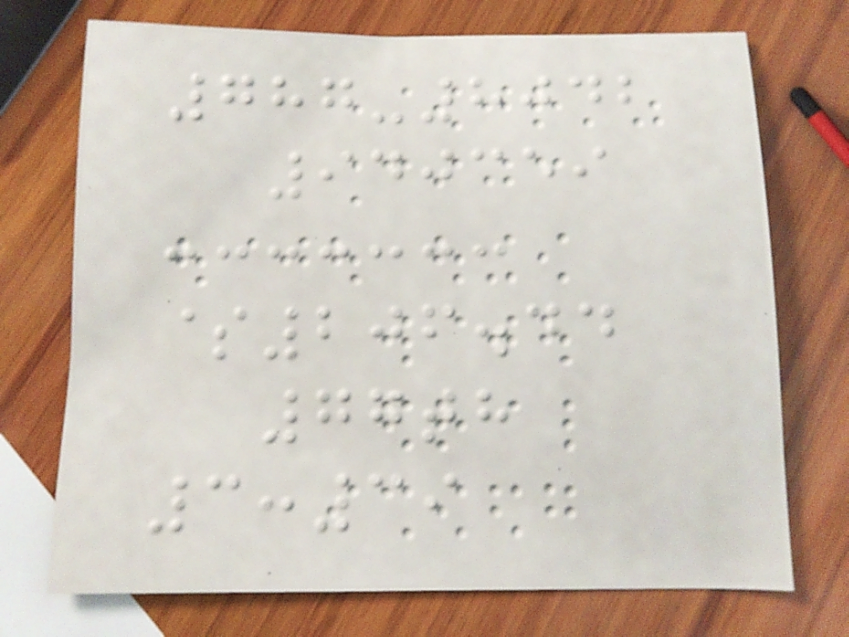787-8042
940359
$206.44
77th
3:39
